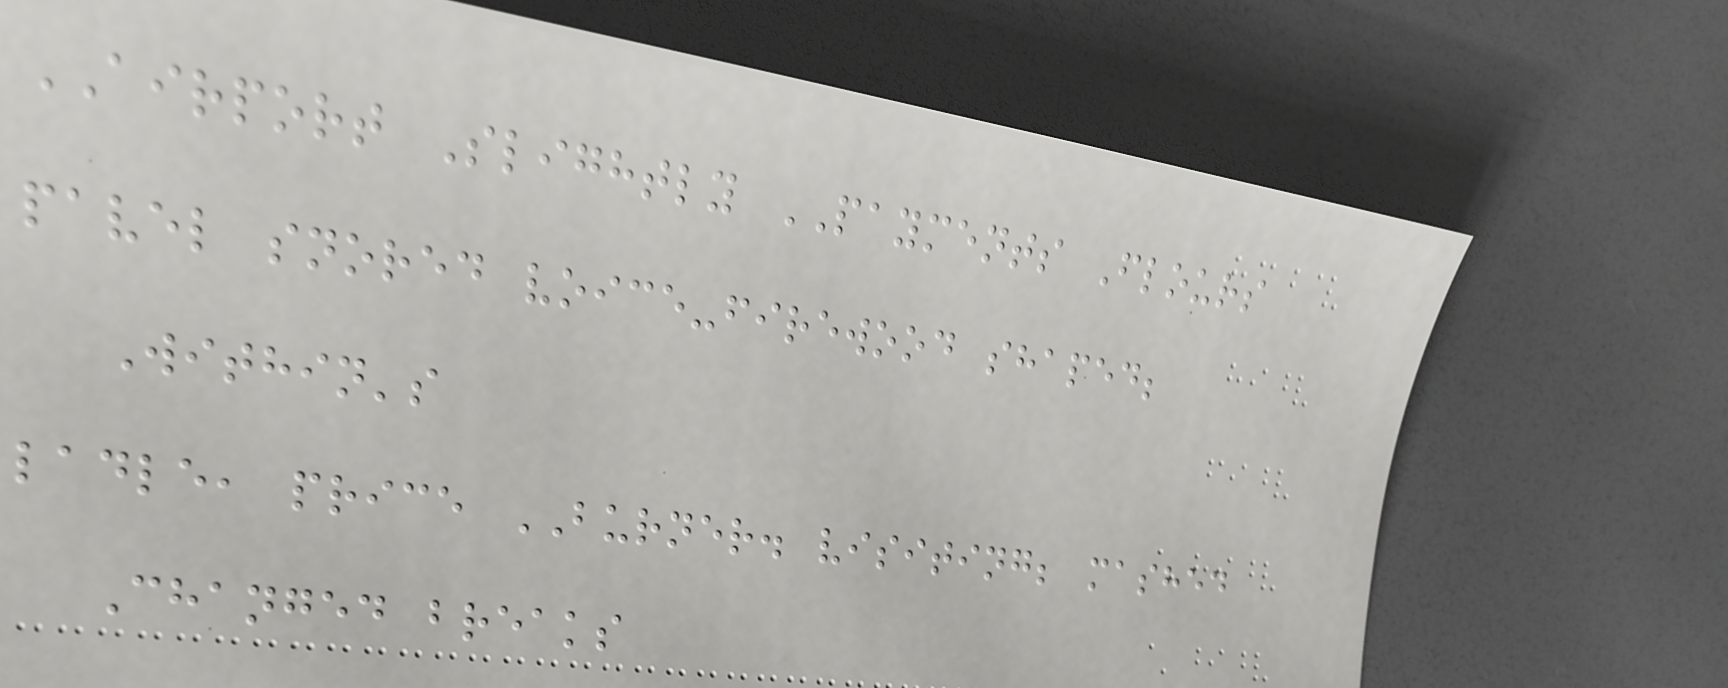AIRPORT Slightly PAYMENTS Flours
pavel snored voice-firewood shaped;
Within's
ladle, price BURNER. visiting; mashed
Changed breaks
